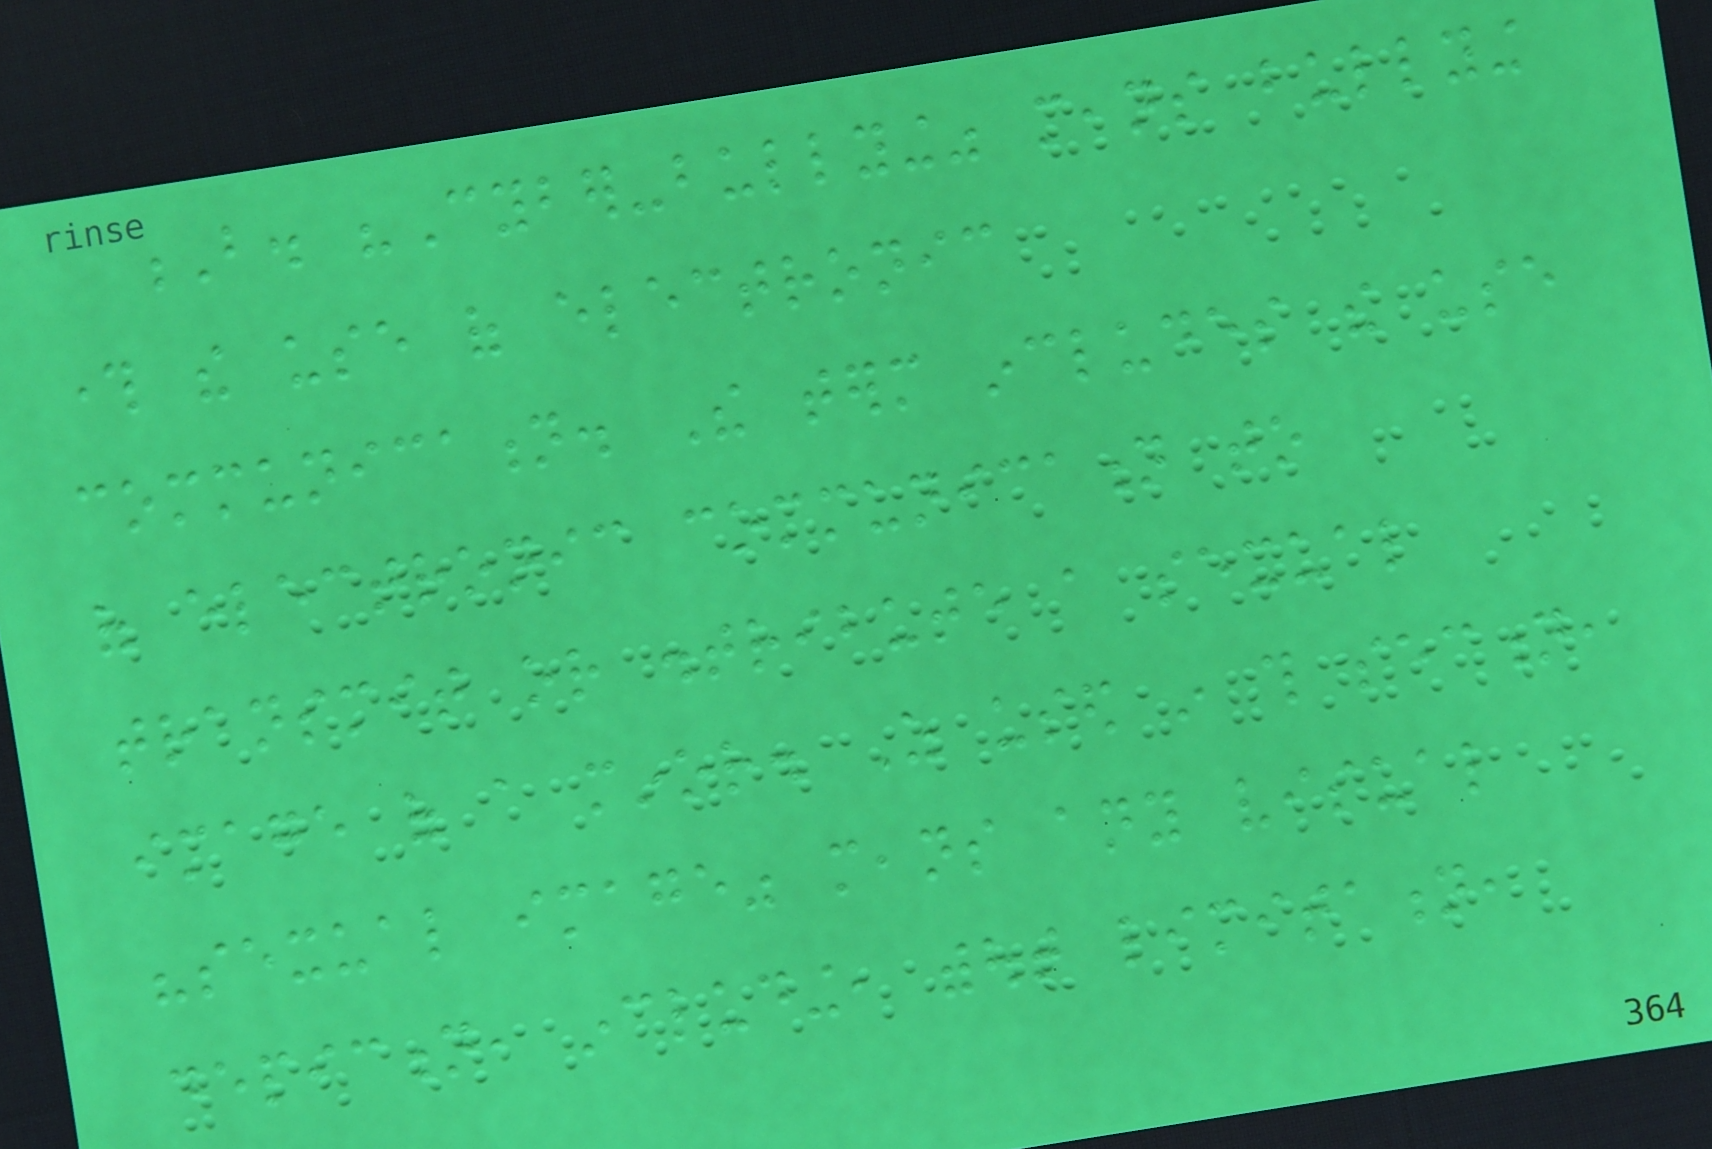B. "Cyber-bullying" means bullying
through the use of electronic
communication. The term includes the use
of electronic communication to
transmit or distribute a sexual
image of a minor. As used in this section,
"sexual image" means any visual
depiction, including, without limitation,
